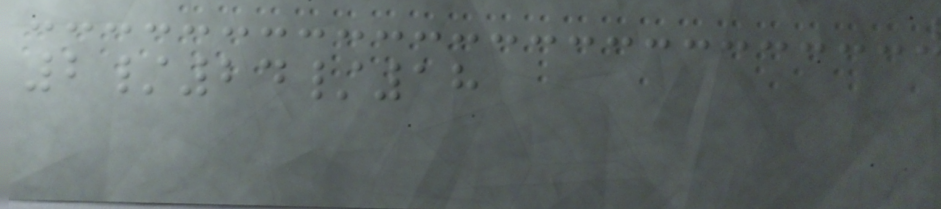2/24/18
